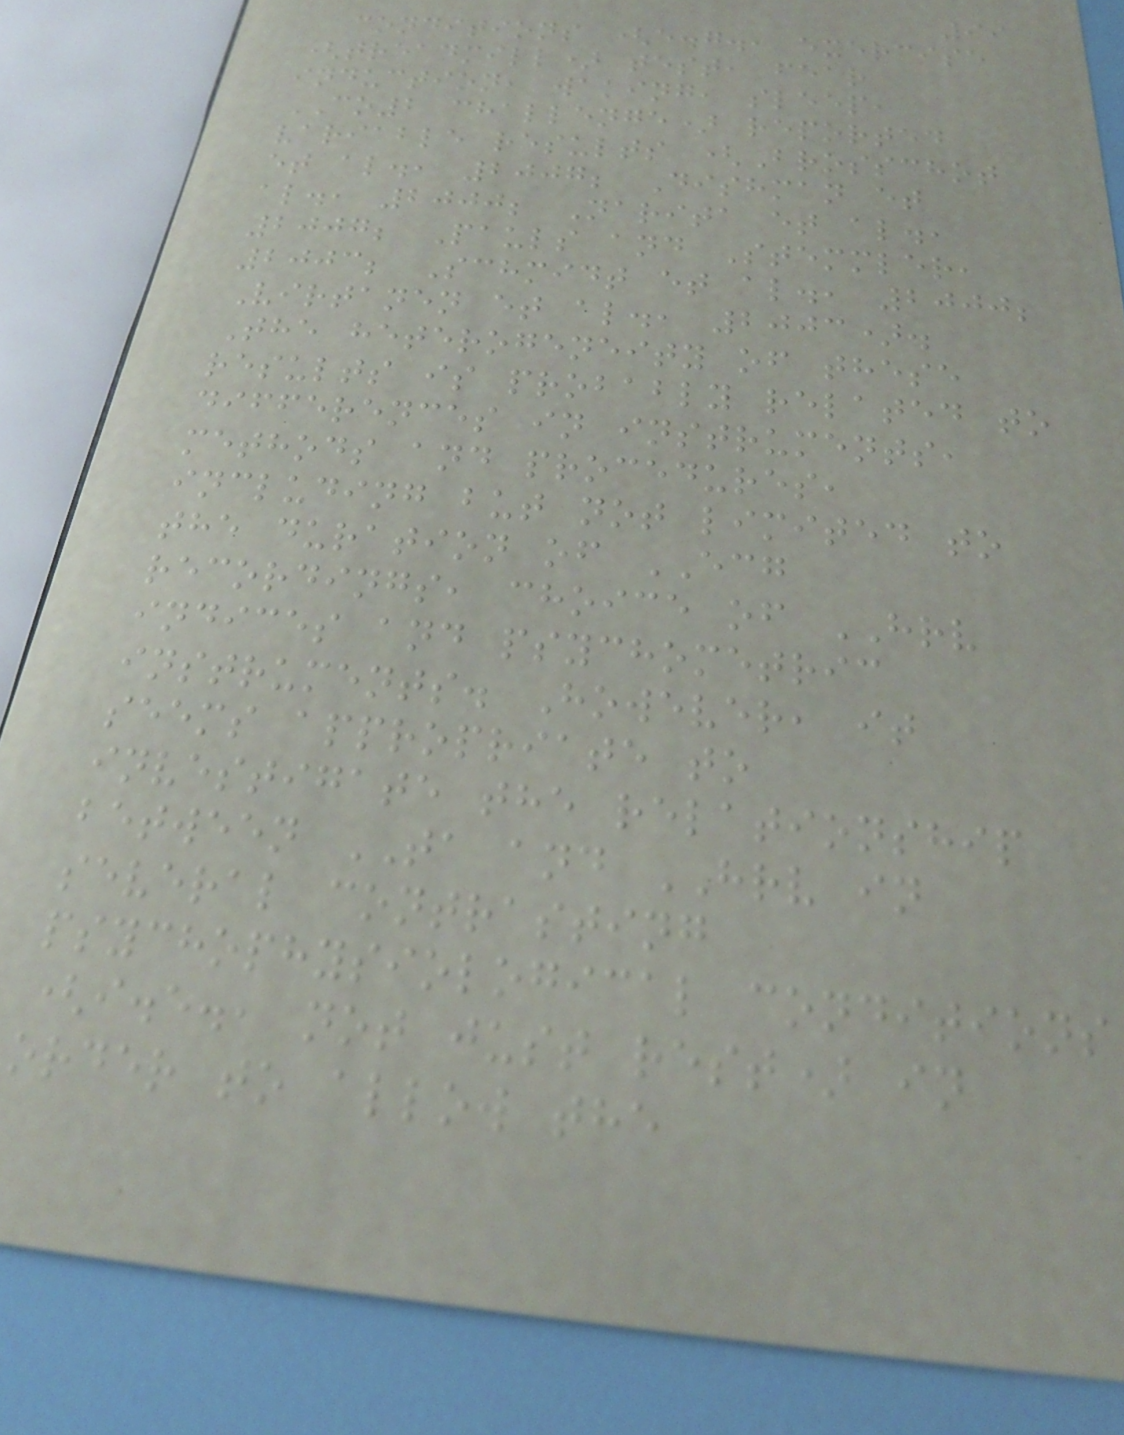99
conditions (e.g., exercise
(treadmill) test, fear
induction, waking, sleep,
CO2 challenge) reported
variable results (Brosschot
et al., 2007; Dishman et
al., 2000; Narita et al.,
2007; Pauls and Stemmler,
2003; Schmidt et al., 2000;
Virtanen et al., 2003).
The heterogeneity of these
results is probably related to
differences in instruments,
methods and procedures,
including but not limited to
the duration of ECG
recordings, choice of HRV
indices and psychometric
instruments. However, it
seems appropriate to
investigate the relationship
between TA and HRV in
several contrasting
psychophysiological conditions
(i.e., not just rest) in
order to allow the
